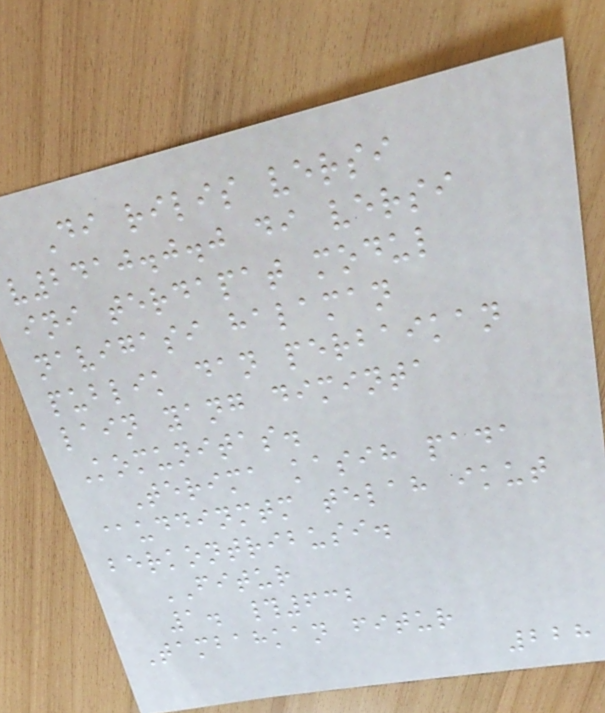Di rilis versi
v2410.0.0 di versi
ini terdapat modul
navigasi halaman
publik dan perbaikan
lain yang diminta
Komunitas.
Terima kasih pada
@uddinmtm telah ikut
berkontribusi.
FITUR
1. #632
Tambahkan fitur
228
